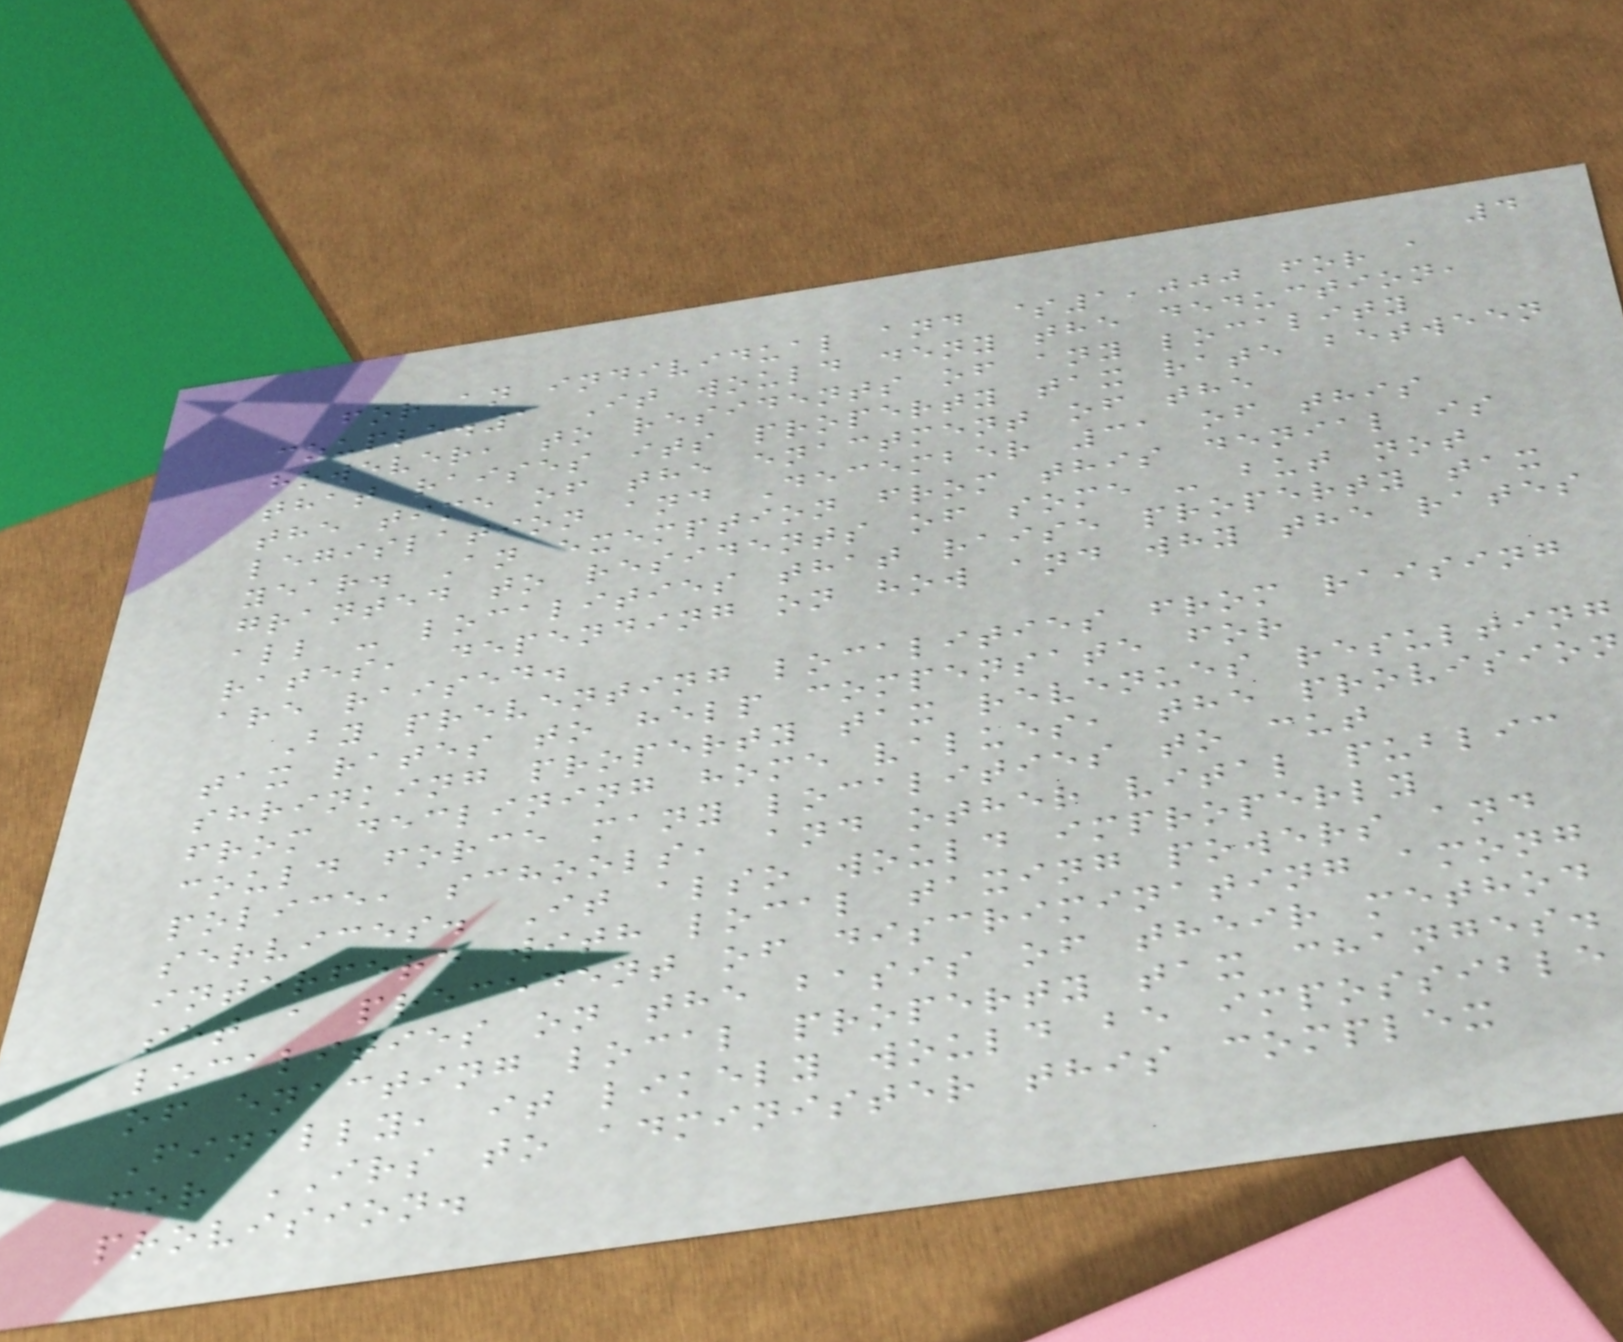4
for an individual and $1,000 for a
couple.1 It would deny the deduction,
however, to residents of any locality
that raises its property tax rate between
the time of the enactment of the
legislation and December 31 of this
year. An exemption from this denial is
granted to residents of some - but not
all - localities that raise property tax
rates, depending on how and why the rates
are raised.
By preventing localities from raising
tax rates to help compensate for
shrinking property tax revenues resulting
from declining home values, the provision
could force many localities to cut
police, schools, and other vital public
services. It also would improperly
interfere with local taxing powers and
set a precedent of discriminating among
localities on the basis of their method
of enacting local property tax changes.
Finally, it likely would be impossible
for IRS to administer this complex
provision.
